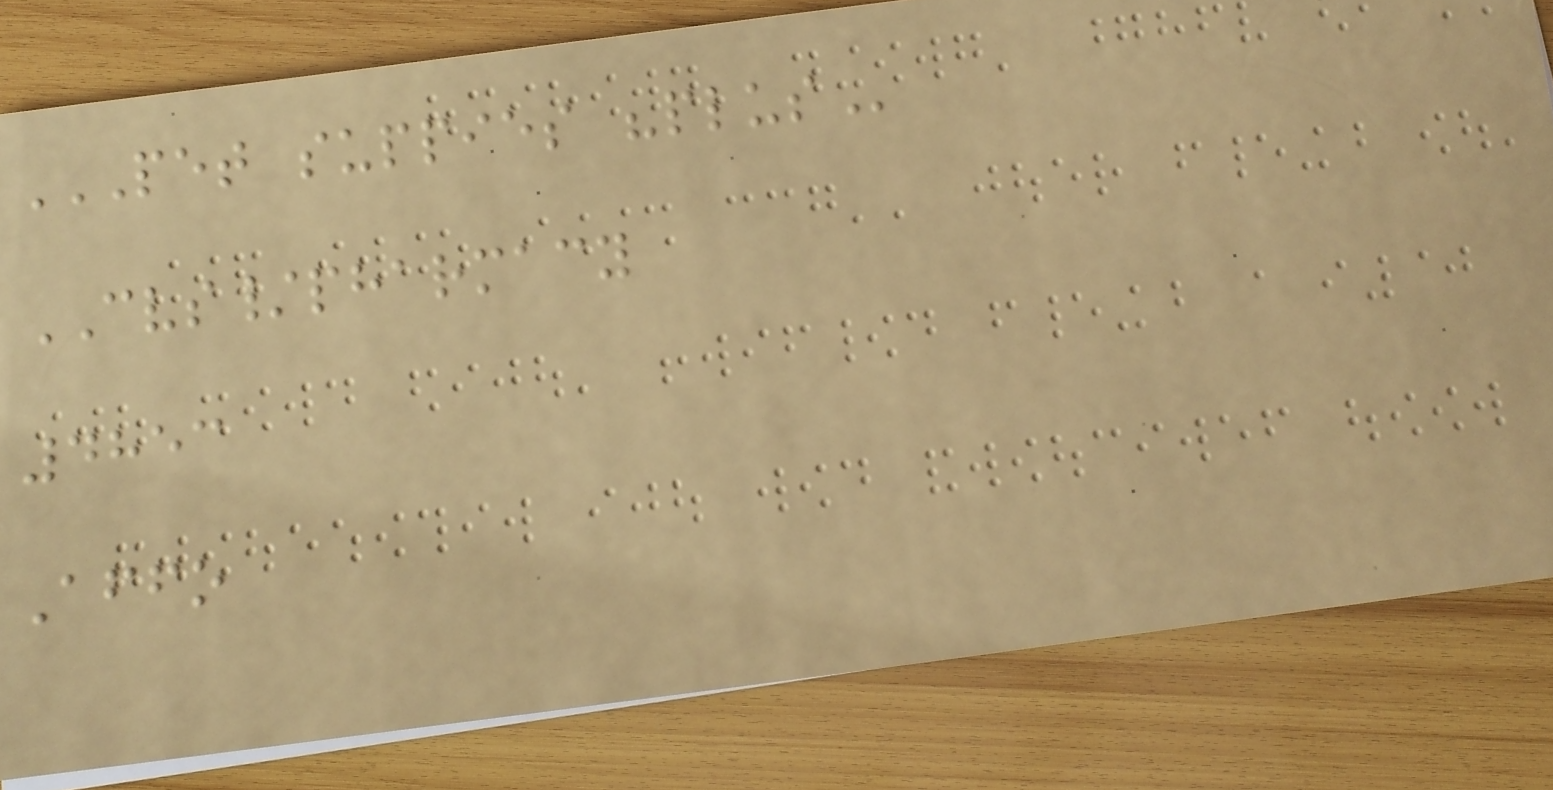PET SUPPIES "PLUS
CVS/pharmacy
4853
Affo
